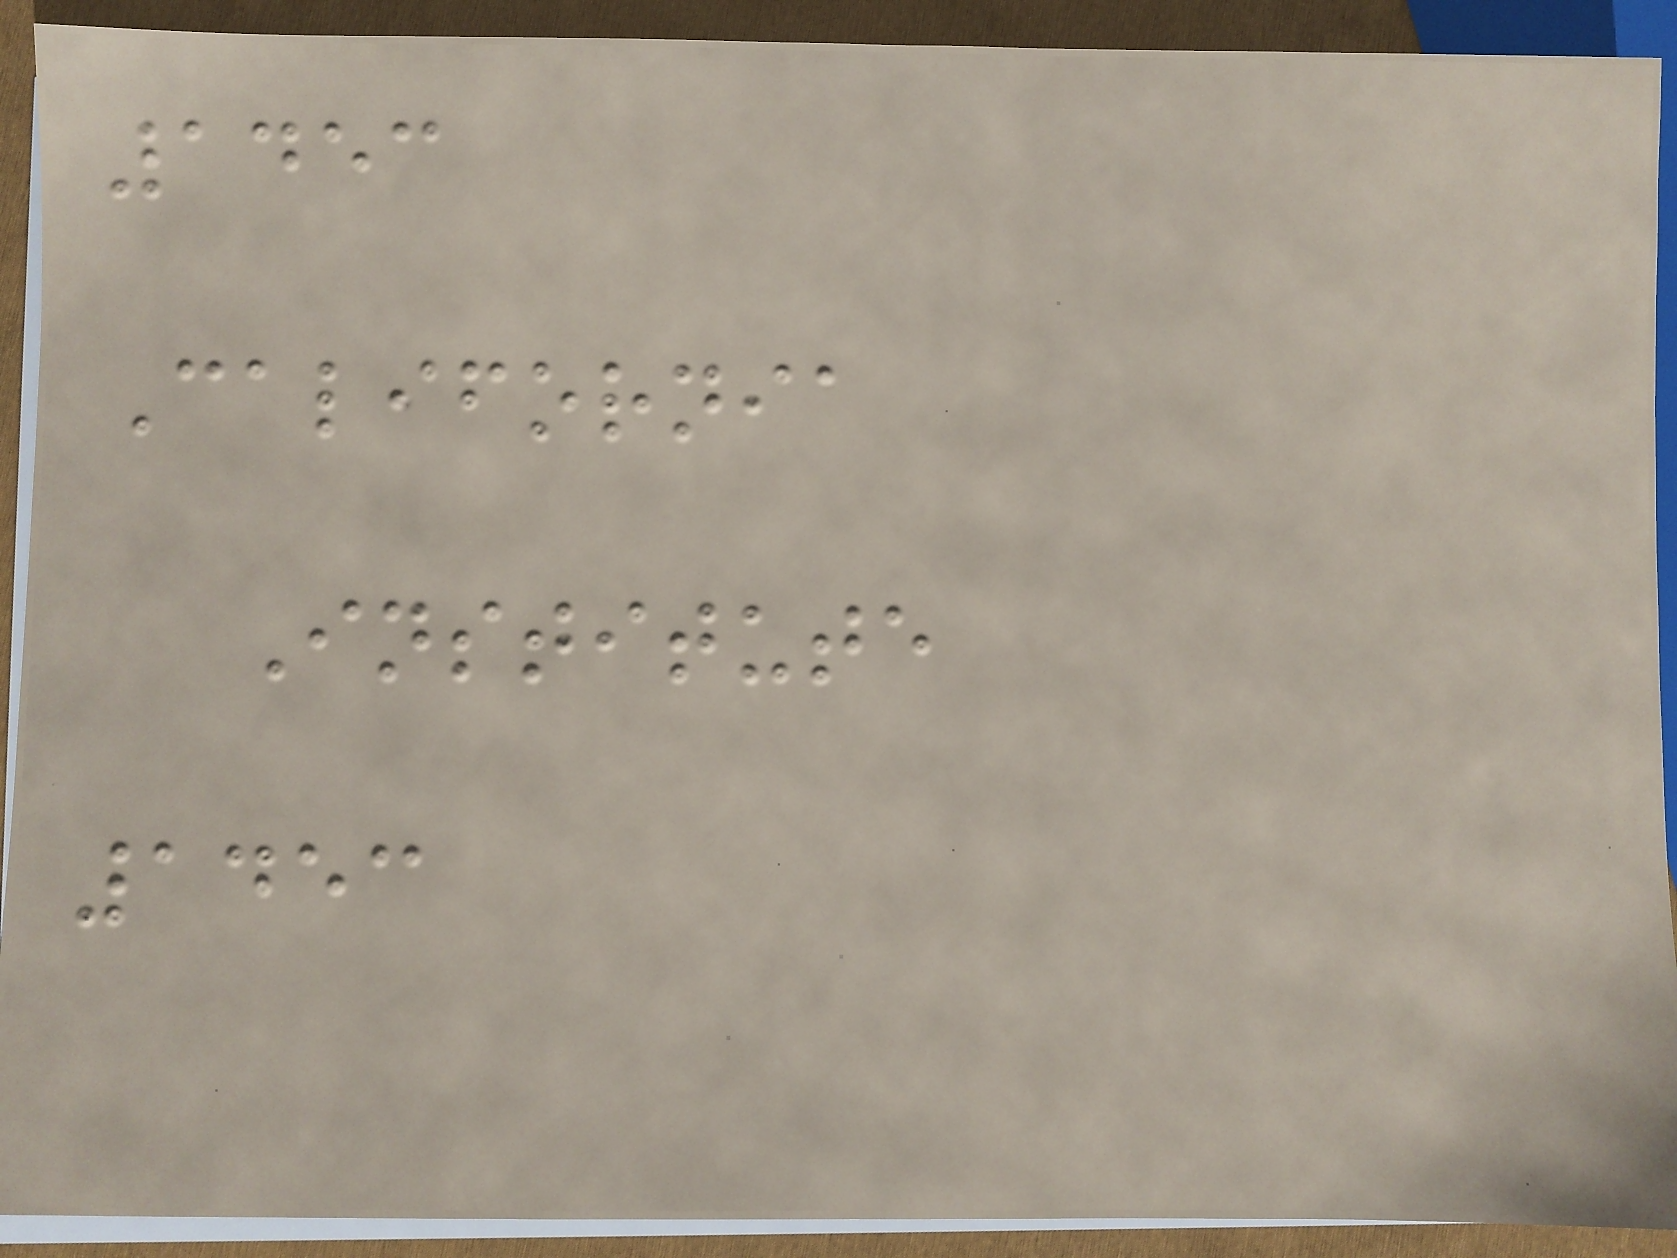1453
California
Institute
1453
